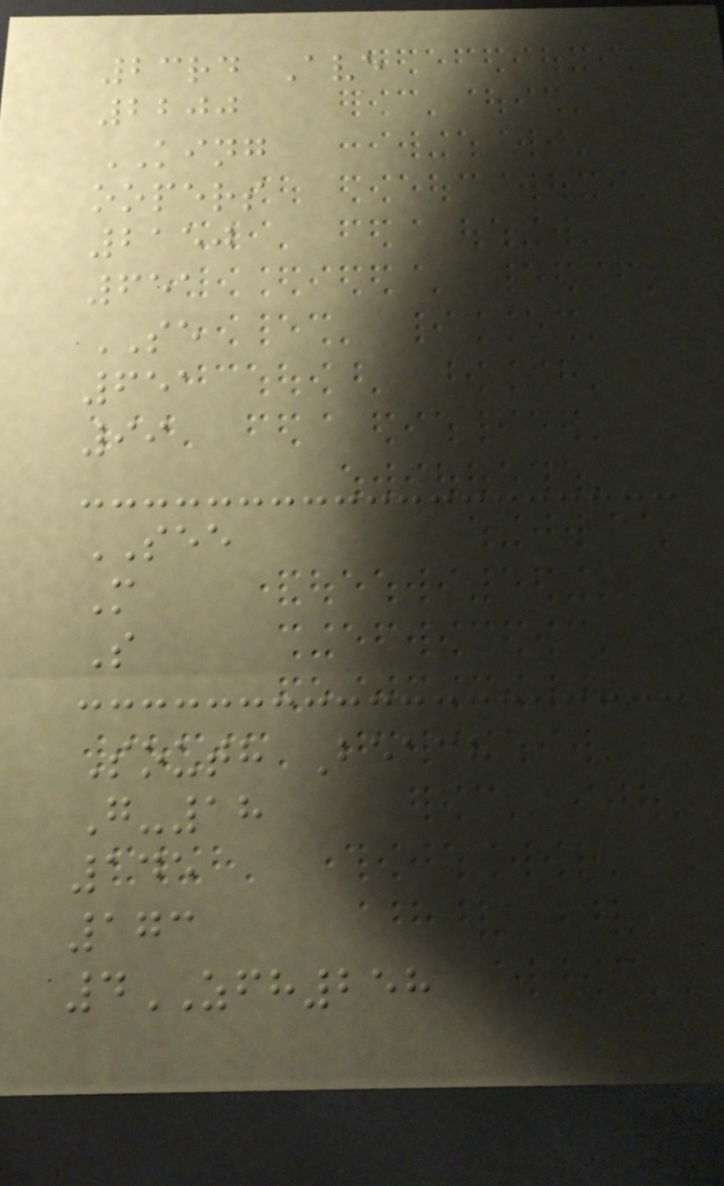23rd Ave
2200
KING
oopers
2150
651
SE
651
99
SEE
M
S
South Beach
G-18
145
173
4ZFH258
